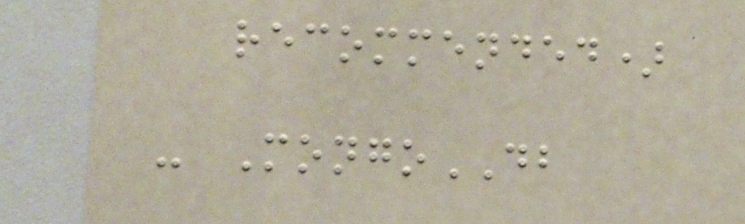recommended)
- MongoDB
